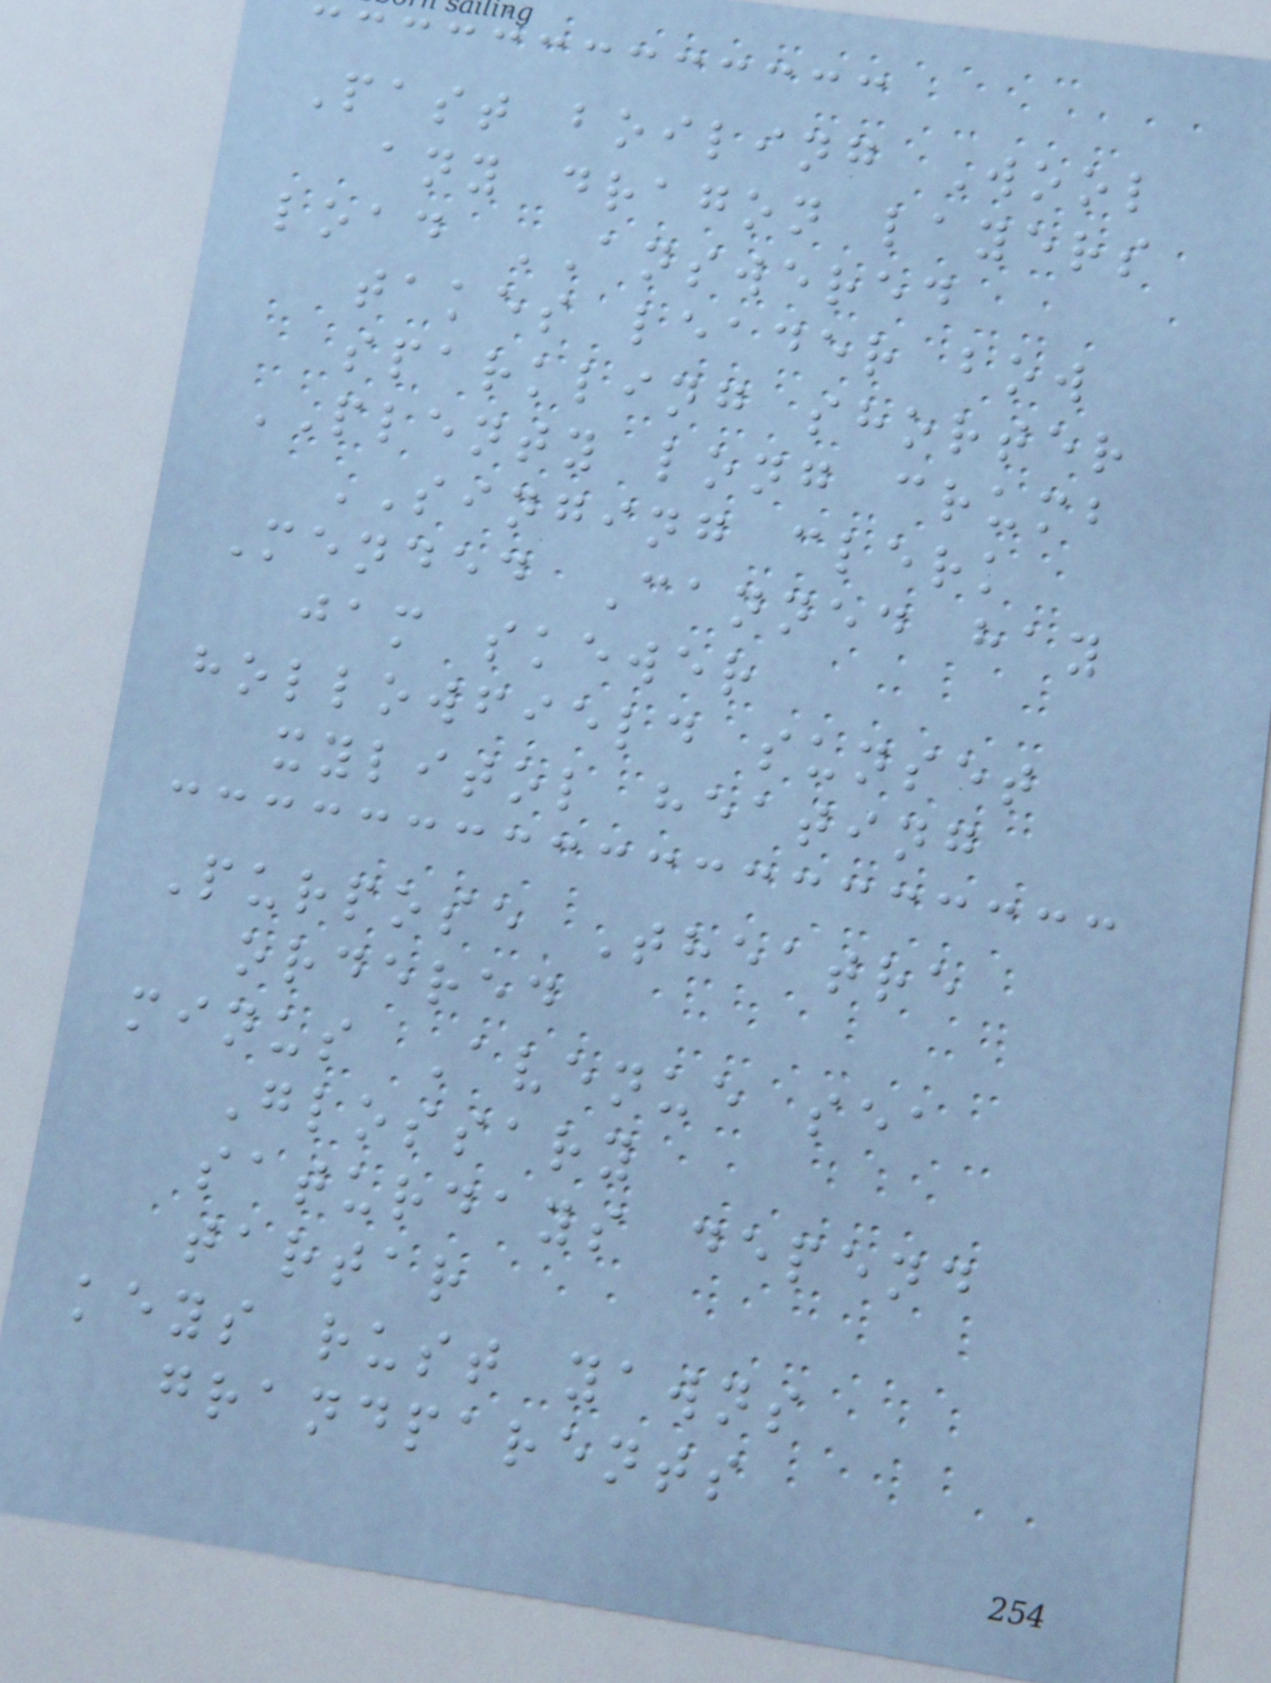Past boiling Wool
any dragon layers
load ANSWERED
takes leader bow
sparkling shorter
PLENTY long crumb
SINGING clerk
Mended Canned hay
jam skewer
hollowfield sunset
xylitol heating
Purpose Theatre
ordered
minus Avenue sea
Glossary
saturdays depend
tartar
keys rust yawns
grandparents
